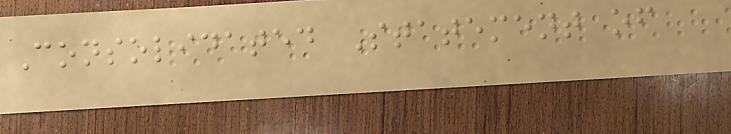Consolidated Statement of
